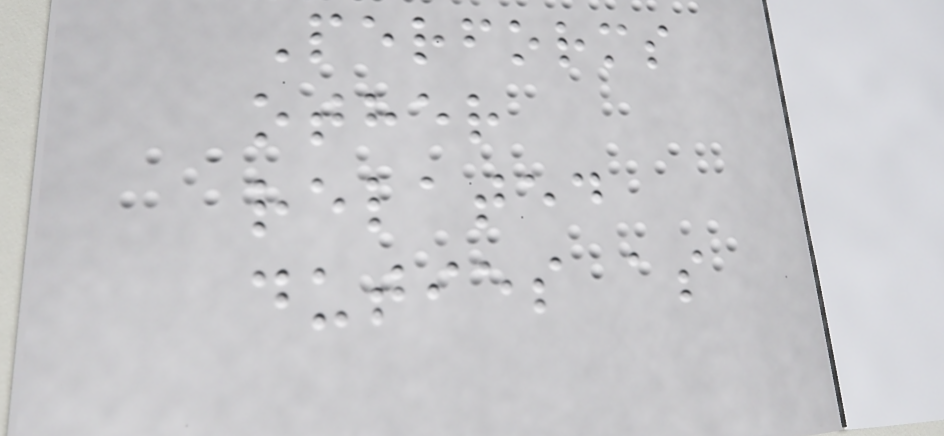Performs
other
related
duties as
